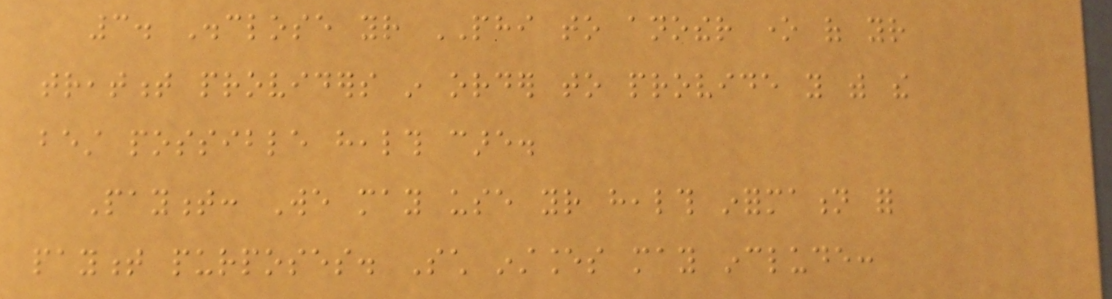3. Disclose your PHI to another one of your
treatment providers in order to provide you with the
best possible health care.
Payment: We may use your health information for
payment purposes. Such instances may include:
